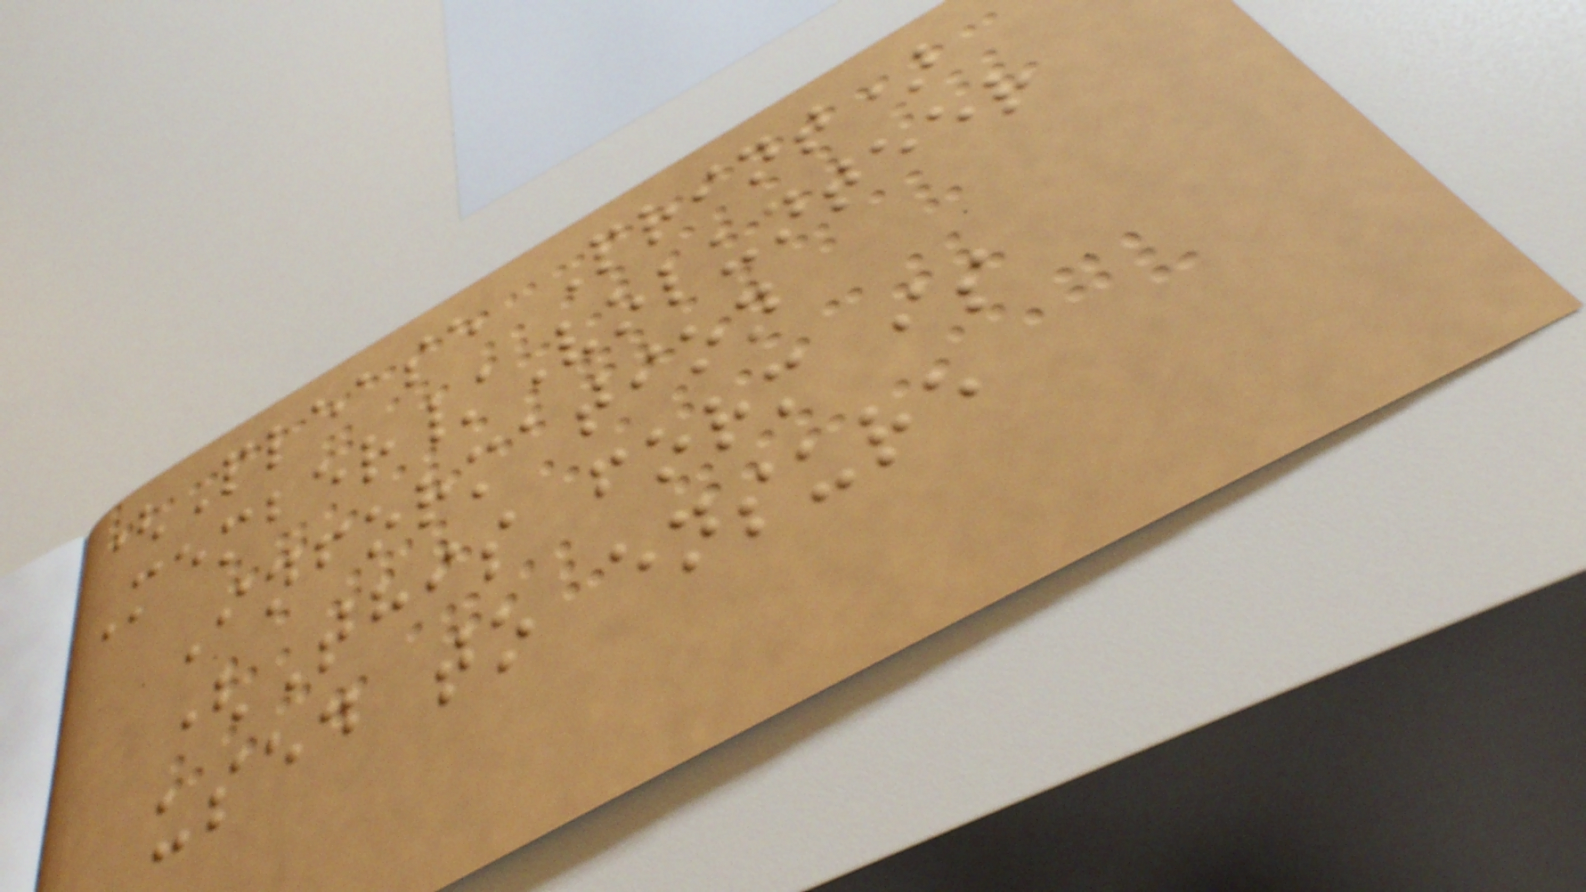(Please Print)
Member/Volunteer
Information
(This form is
used to ensure
